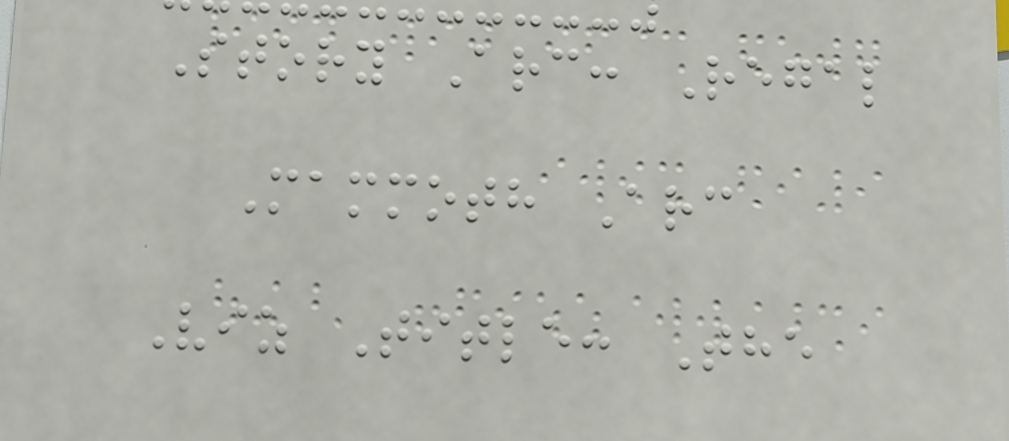Story Arc: Regal
Mammoth Arc
Viz Title: The
